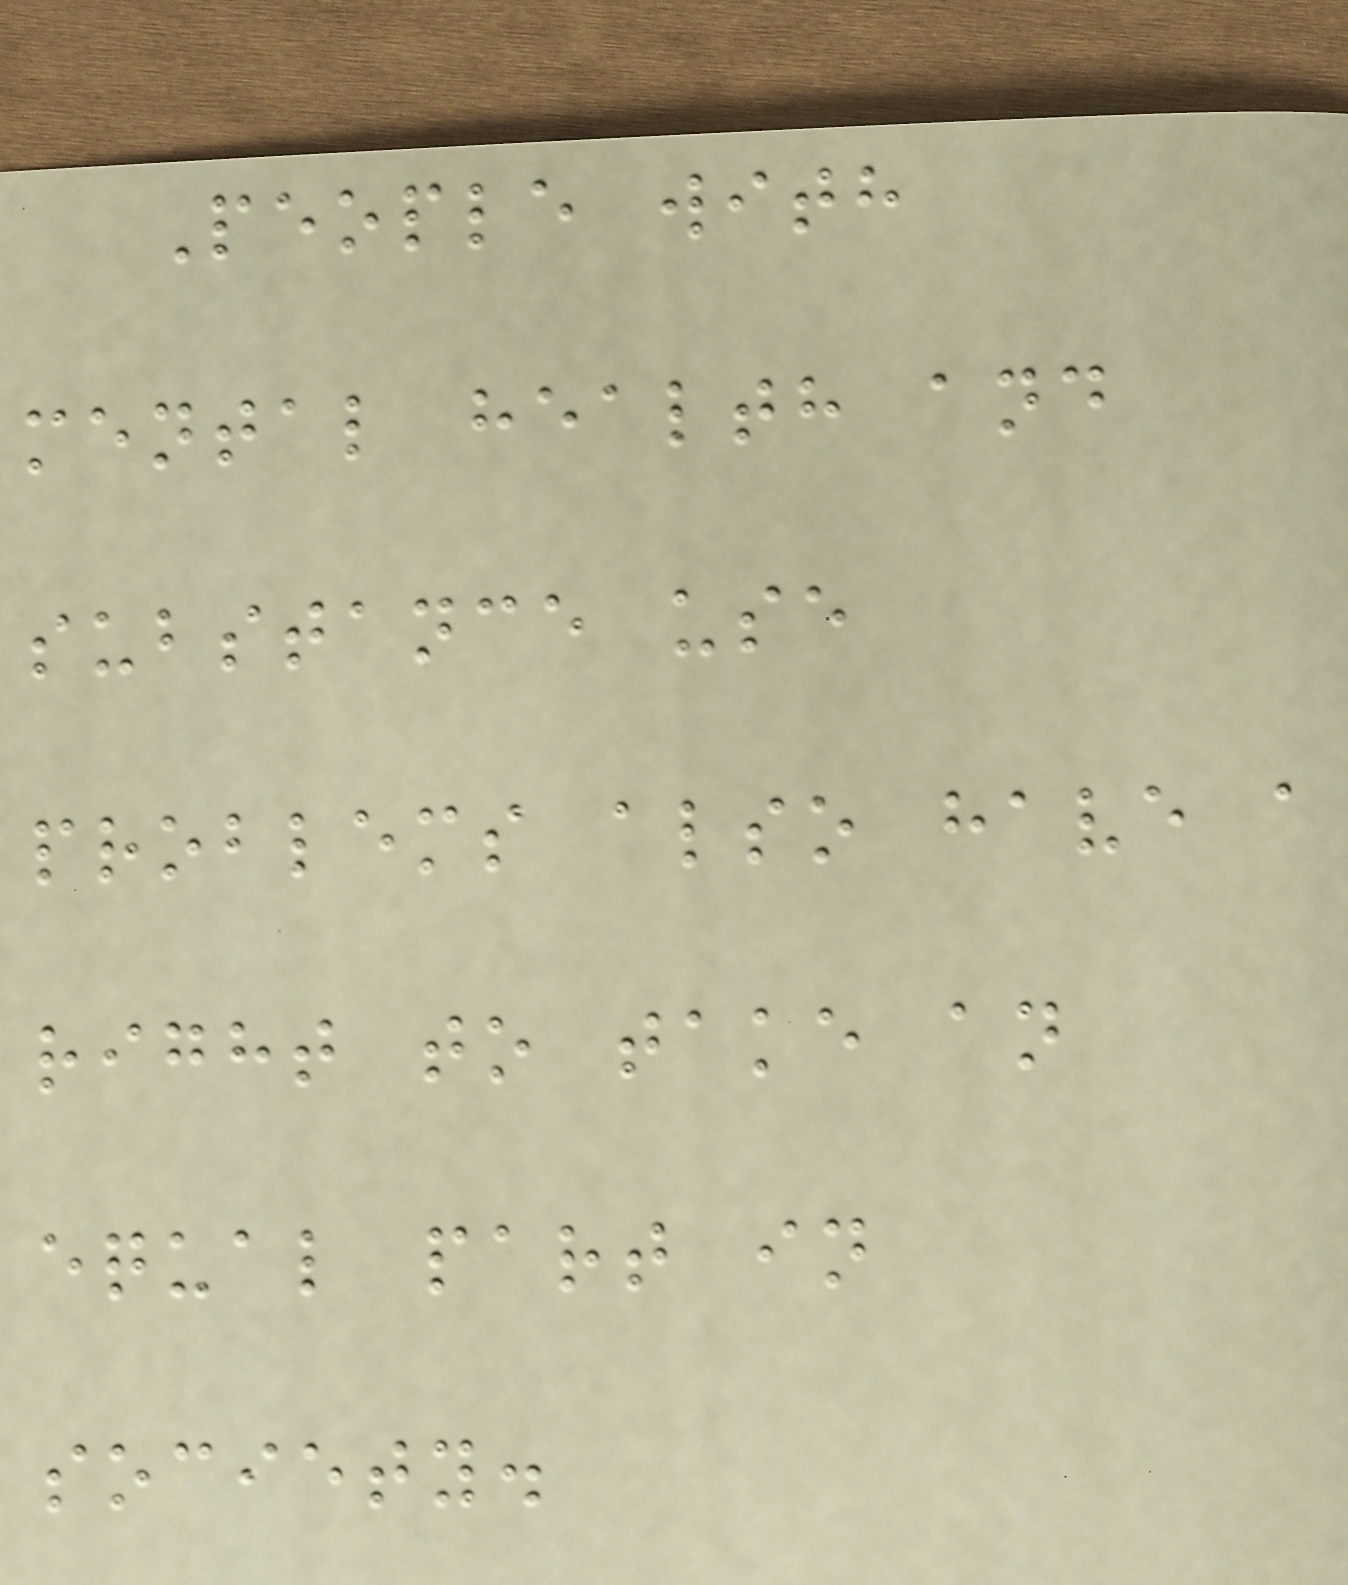People with
mental health and
substance use
problems also have a
right to take an
equal part in
society.
